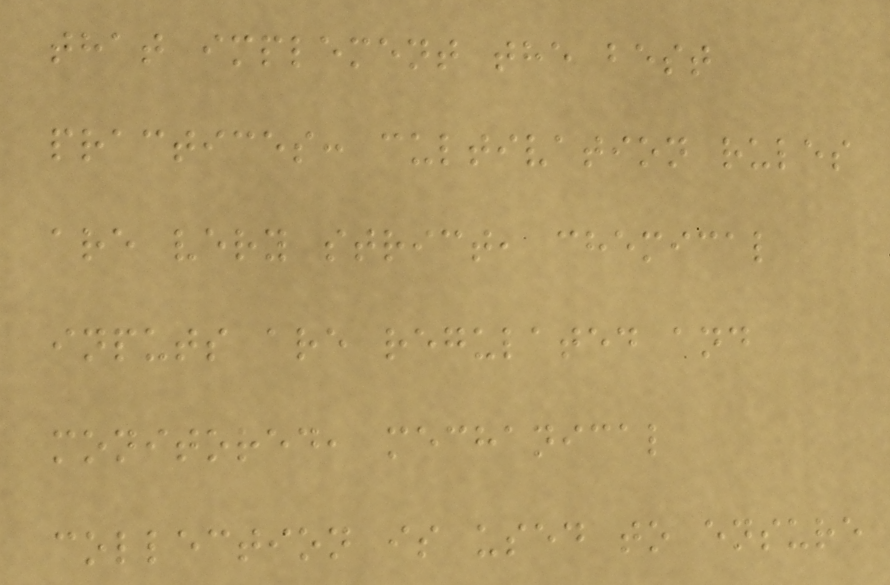that implement the best
practices: cultivation rules
are very strict, chemical
inputs are regulated and
monitored, mechanical
collection is used to ensure
